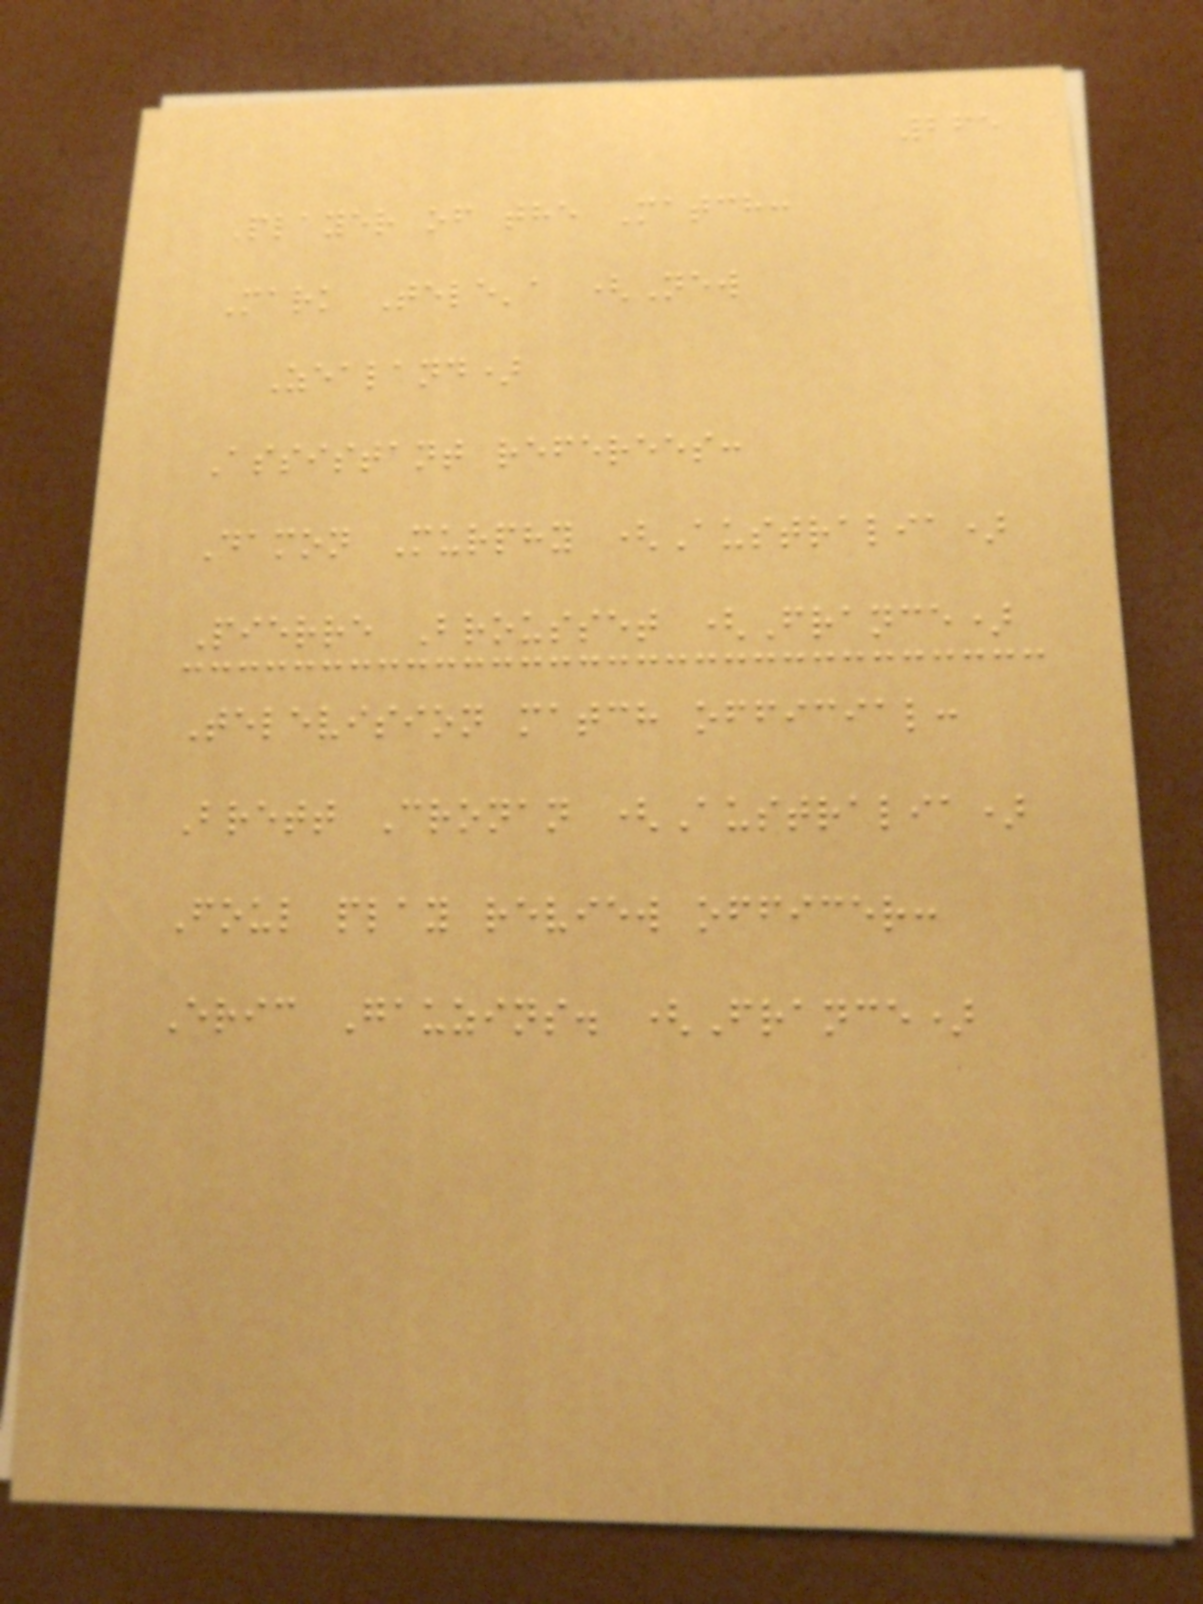265
Player of the Match:
Mark Tele'a (New
Zealand)
Assistant referees:
Damon Murphy (Australia)
Pierre Brousset (France)
Television match official:
Brett Cronan (Australia)
Foul play review officer:
Eric Gauzins. (France)
